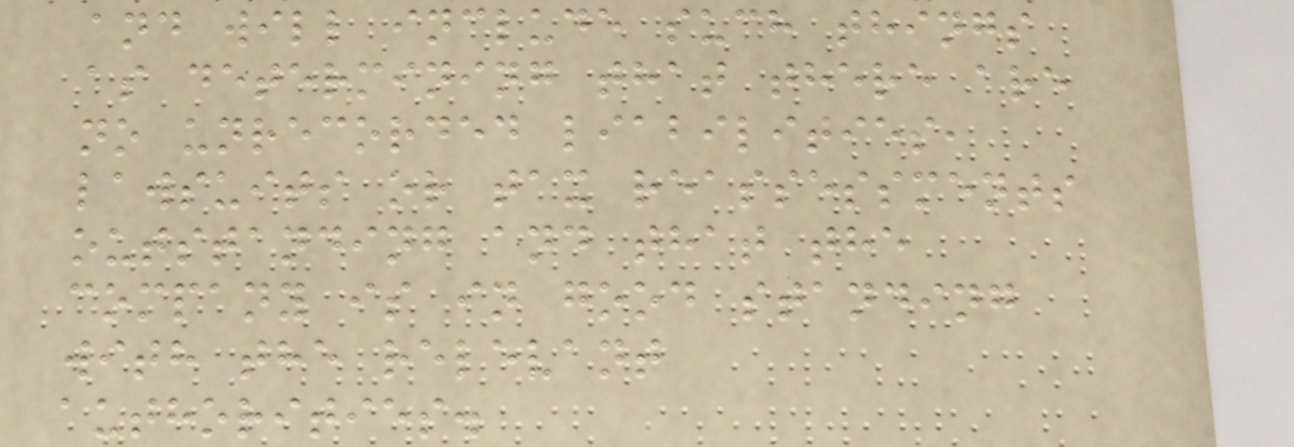and will include such things
as determining that there are
no unrecorded liabilities,
lawsuits or tax reassessments
outstanding and that the
company is in good standing
with the relevant
authorities.
